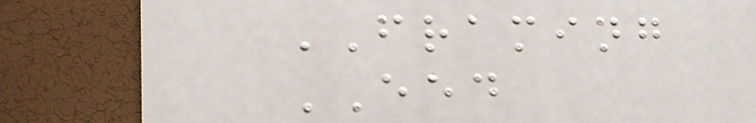FRAMING
EED
